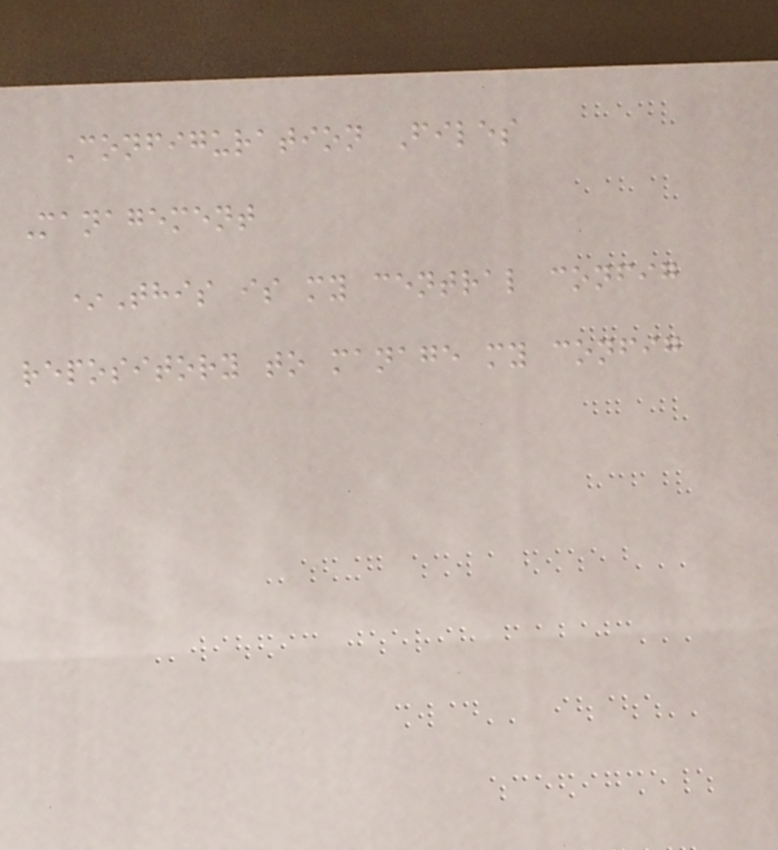Configuration Files
Management
*This is my central config
repository to manage my config
